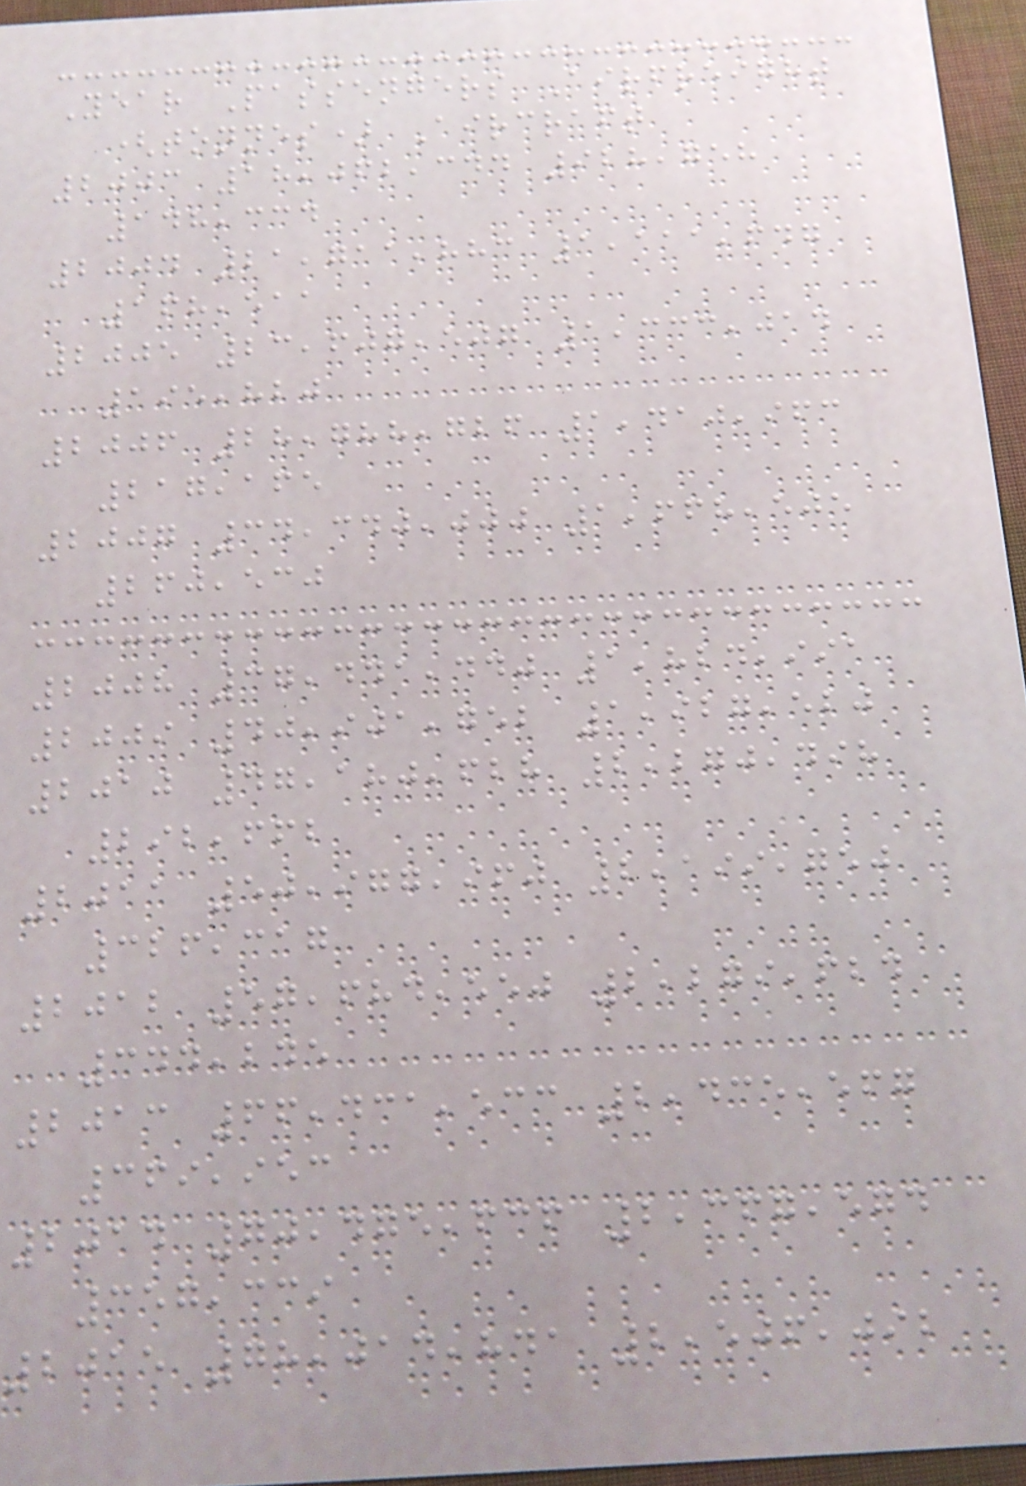Year Passengers Airfreight
(tonnes) Aircraft
2003 18,062,344 928,758
148,334
2004 21,711,883 1,111,647
168,511
2005 23,607,507 1,333,014
195,820
2006 28,788,726 1,410,963
217,165
2007 34,340,000 1,668,505
260,530
2008 37,441,440 1,824,991
2009 40,901,752 1,927,520
2010 47,180,628 2,270,498
292,662
2011 50,977,960 2,199,750
326,317
2012 57,684,550 2,279,624
344,245
2013 66,431,533 2,435,567
369,953
2014 70,475,636 2,367,574
357,339
2015 78,014,841 2,506,092
